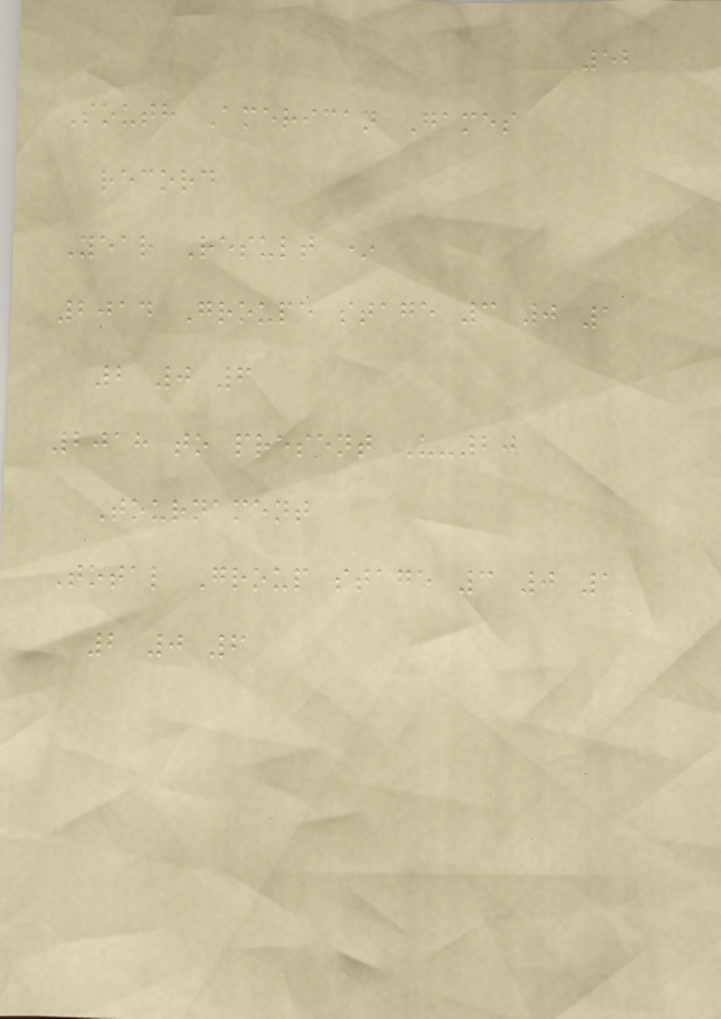52
South American Games
record
Year Result *
2014 Groupe stage 3 0 1
2 0 6
2018 to present U-20
Tournament
Total Group stage 3 0 1
2 0 6
